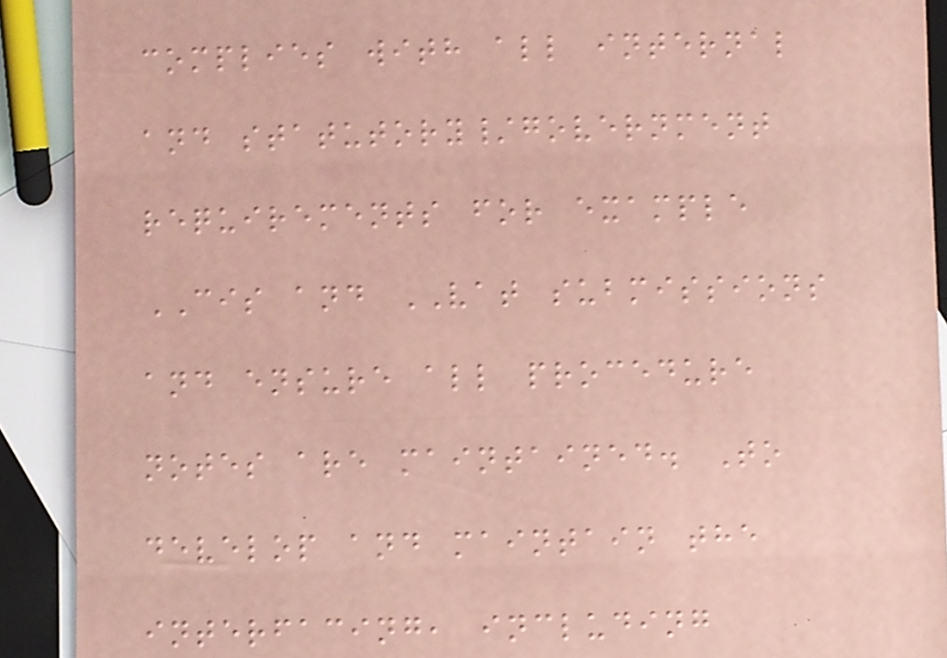complies with all internal
and statutory/government
requirements for example
CIS and VAT submissions
and ensure all procedure
notes are maintained. To
develop and maintain the
interfacing, including
